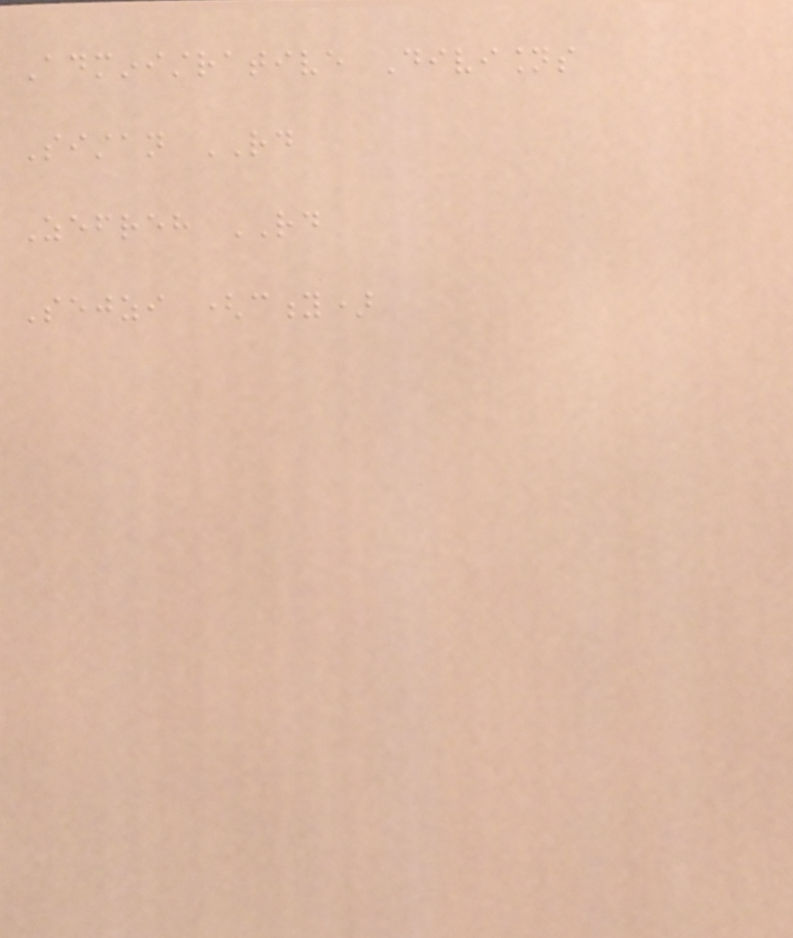Administrative Divisions
Sistan RD
Zefreh RD
Sejzi (city)
